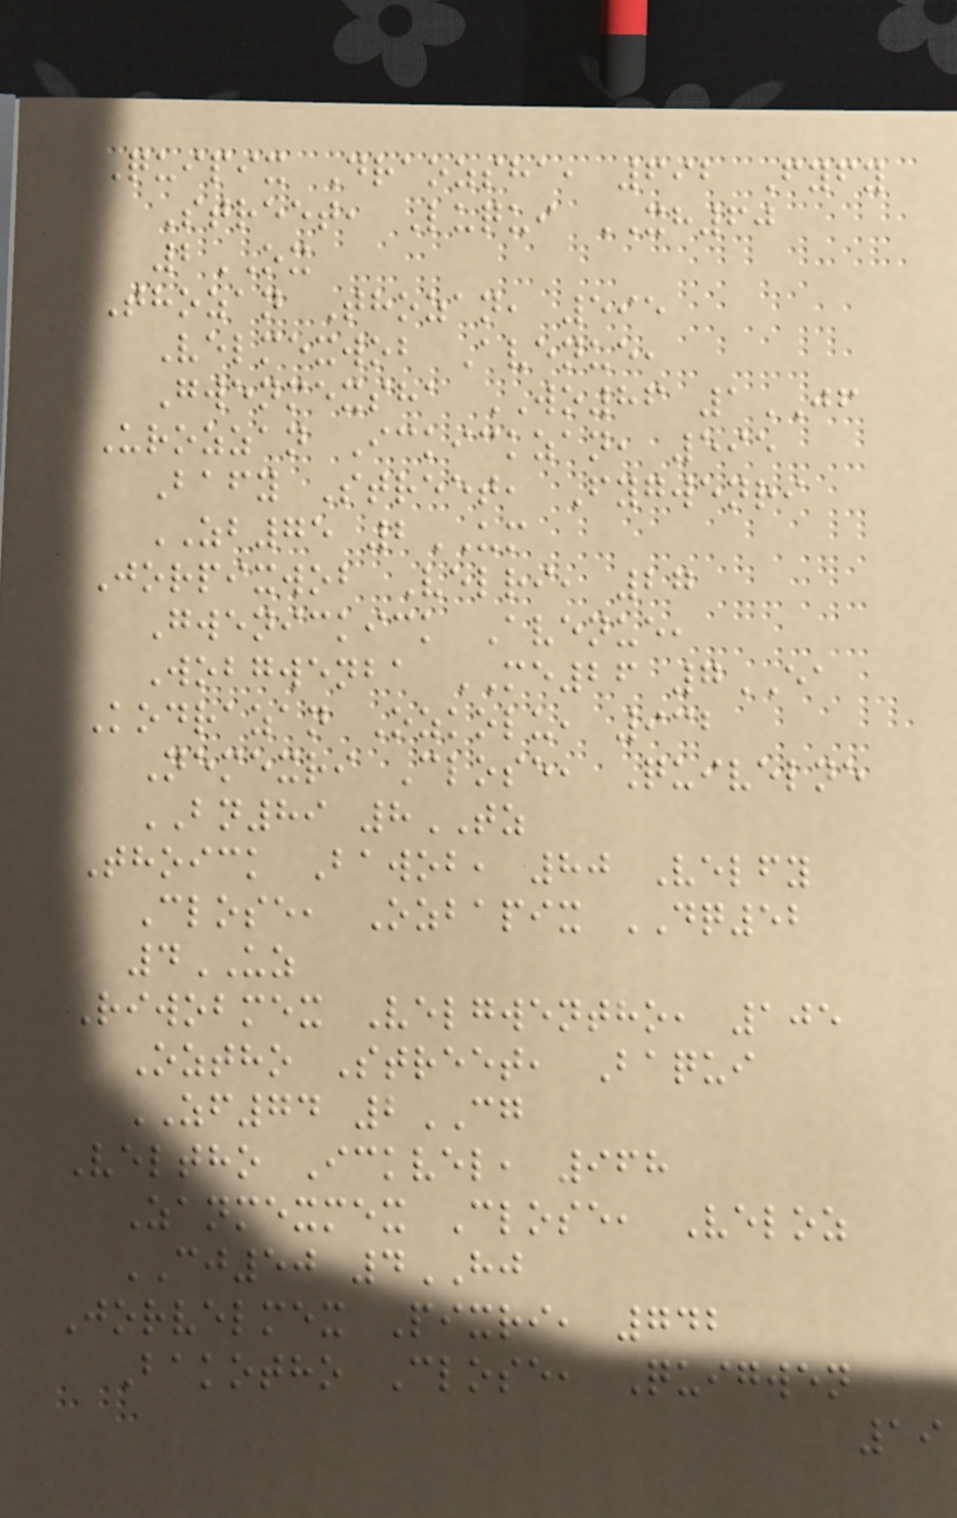Quipix Draozsha, 692 Fyfy
Street, Luqui XH60
2OX
Thozan Thozan, 595
Velmexwob Avenue,
Gwenmexsha WO86 1JF
Urozzan Ickickzan, 595
Bafy Street, Fygwenri
ZB75 2UM
Jorpixwob Velri, 27
Gwenickick Avenue,
Wobgwenba ME26 7EA
Kodrazan Ozkolu, 932
Nemexri Close, Quivelne
BN89 8TZ
Thoick Bawob, 80 Velfy
Close, Ozbapix DQ52
4UZ
Riwobmex Velgwentho, 105
Oztho Street, Baqui
ZF74 2CG
Veltho Ickvel, 968
Zanmexmex Close, Veloz
CJ50 4HJ
Jorvelmex Pixri, 742
Bakotho Close, Quigwen
19
